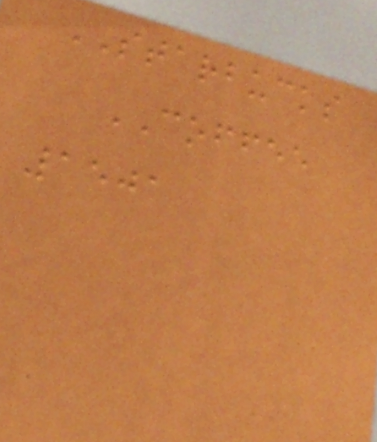STARBUCKS
COFFEE
1501
